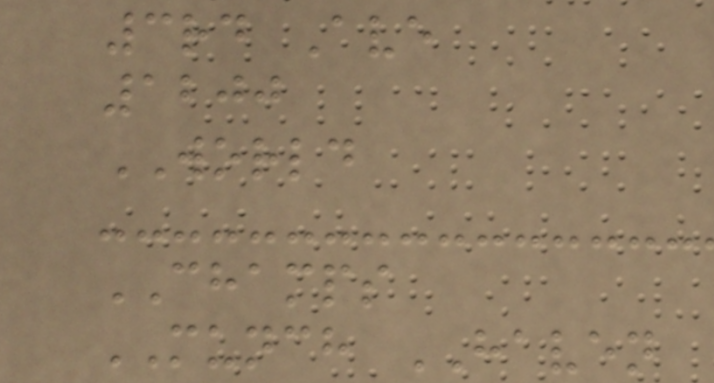3rd Ave
1200
WORLD
CHAMPS
MUNCH HAVEN
